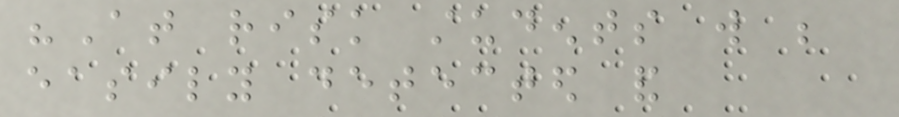"At risk students will be
easily detected and
